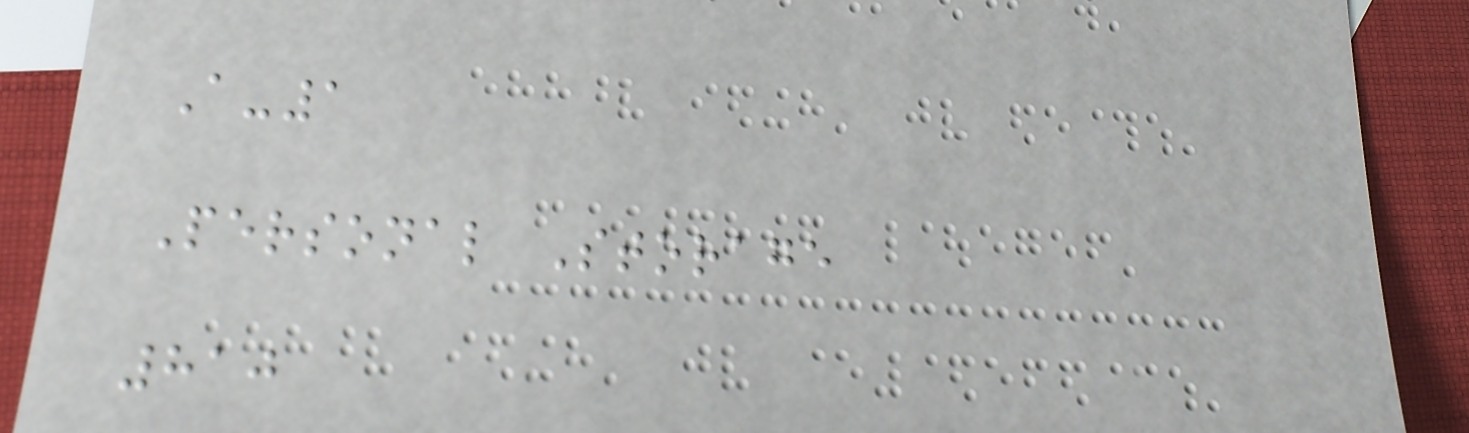A-1
Personal Storage
810
